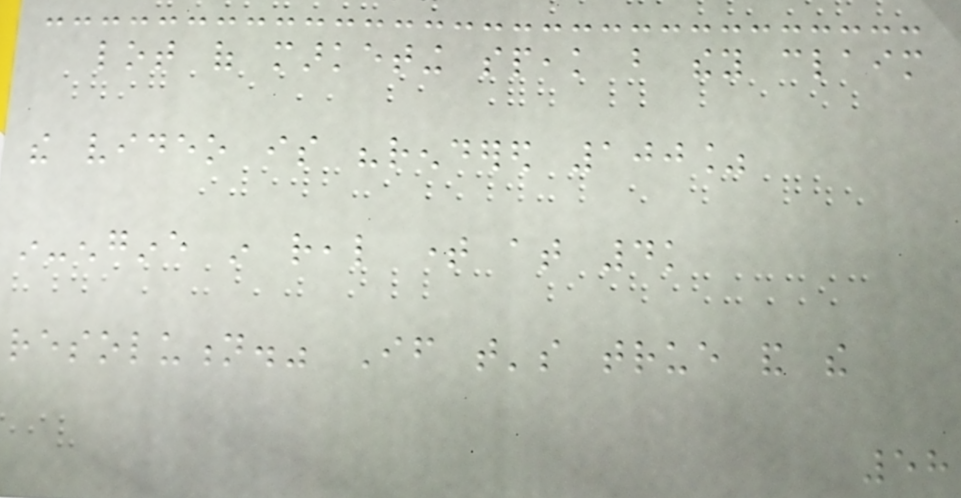lot of marketing speak but they claim
the video is "rendered 100%
in-engine in real time at 4k
resolution." If that's true and the
58
